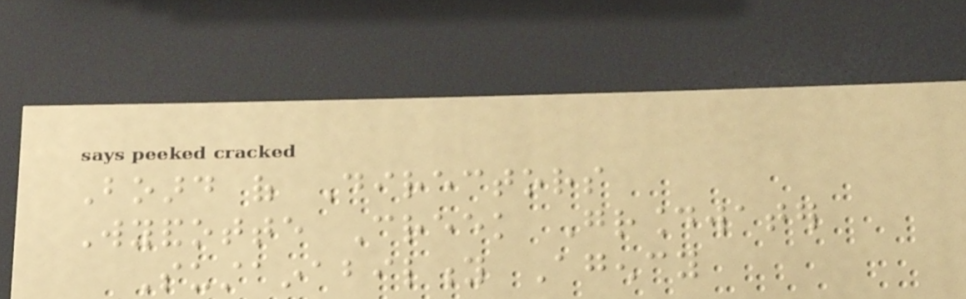Board of Directors
Wyandotte Creek Groundwater
Sustainability Agency
